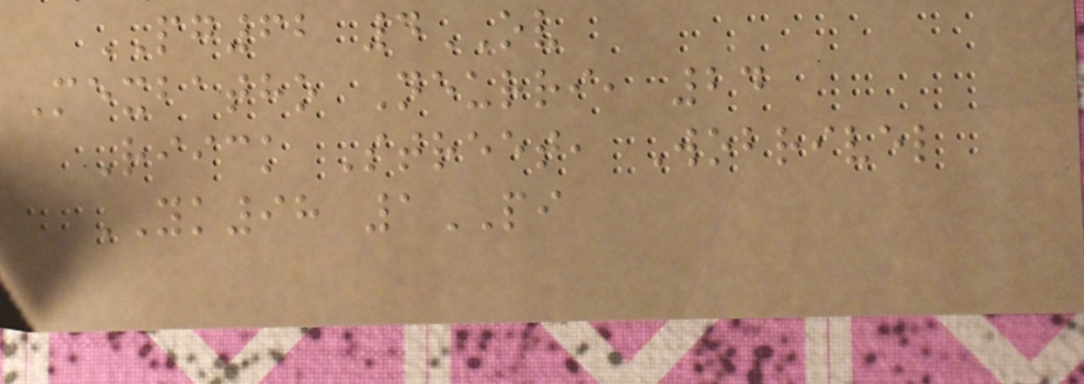PG62 4OV
Mexbatho Neurri, 24
Riick Street, Wobrivel
YK98 1PI
